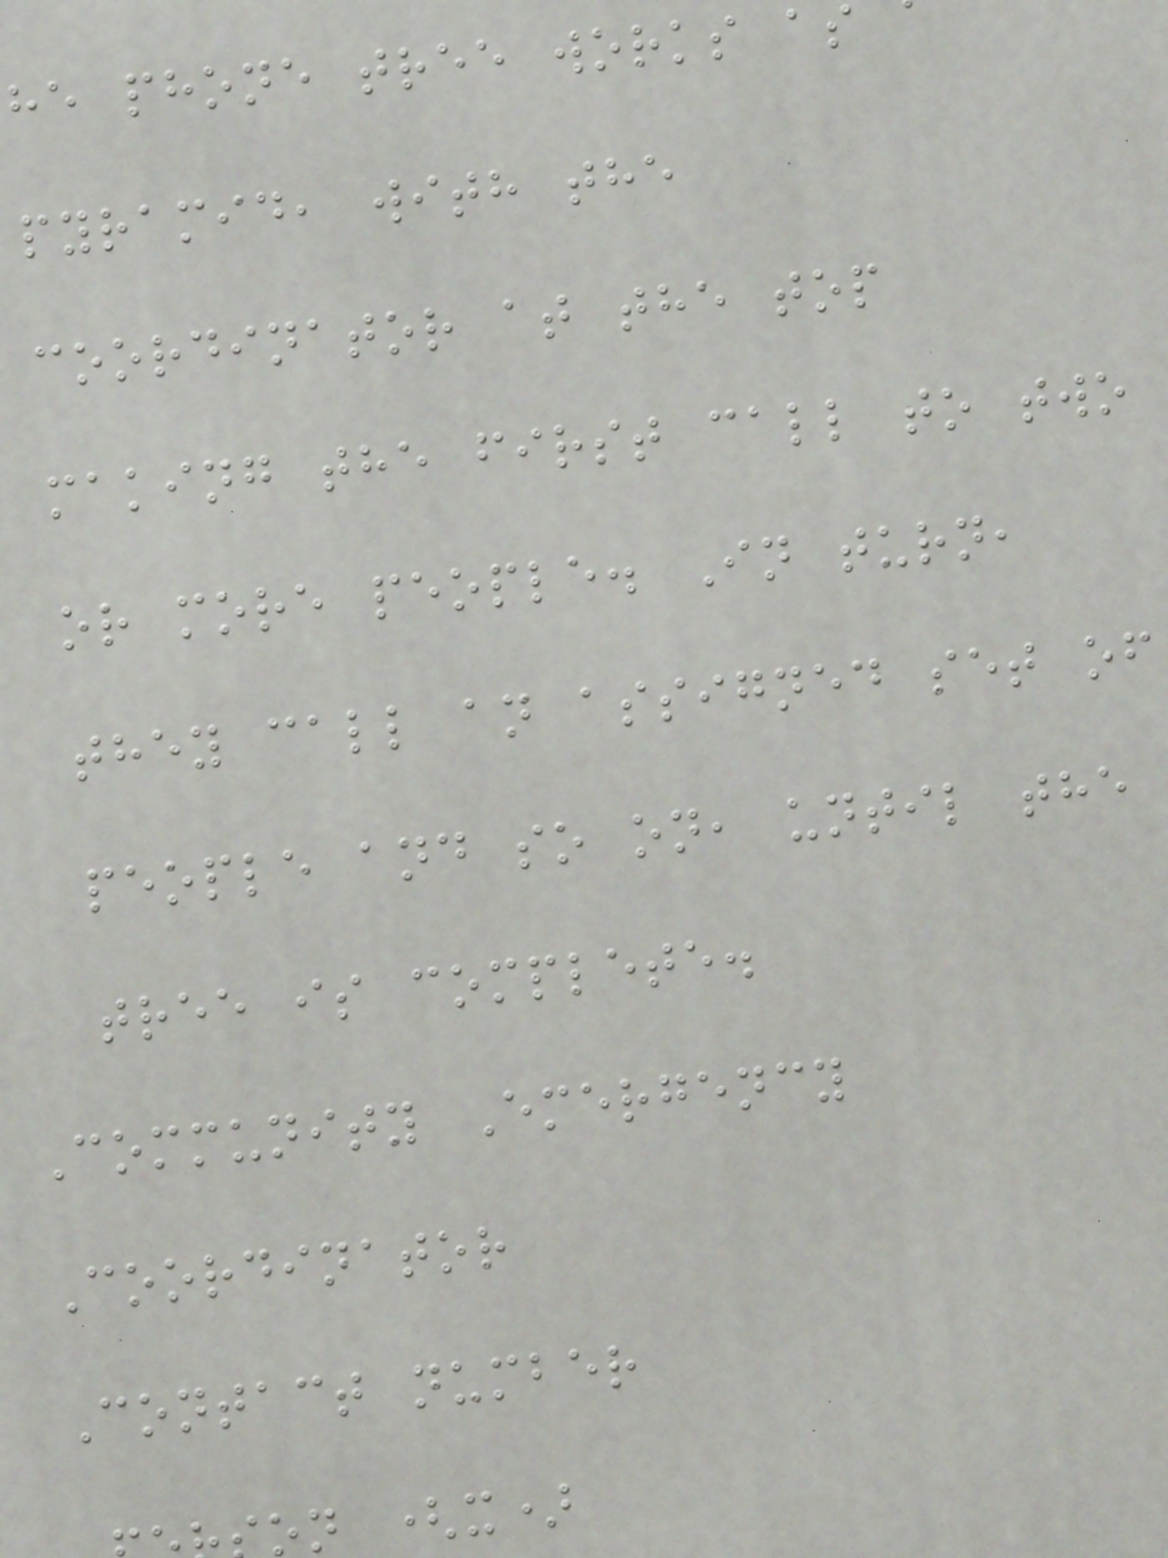he phone tree works as
pyramid, with the
coordinator at the top
making the first call to two
or more people. In turn,
they call an assigned set of
people and so on, until the
tree is complete.
Community Emergency
Coordinator
Contact number
n (x)
